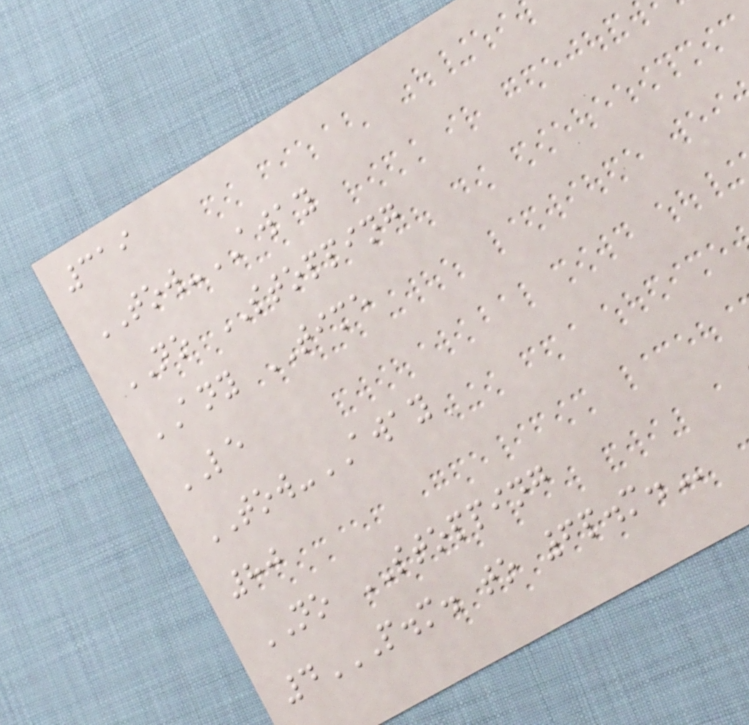319
TOW-AWAY
NO STOPPING
ANY TIME
LE
TOW-AWAY
80
NO STOPPING
4P.M. TO 6P.M.
